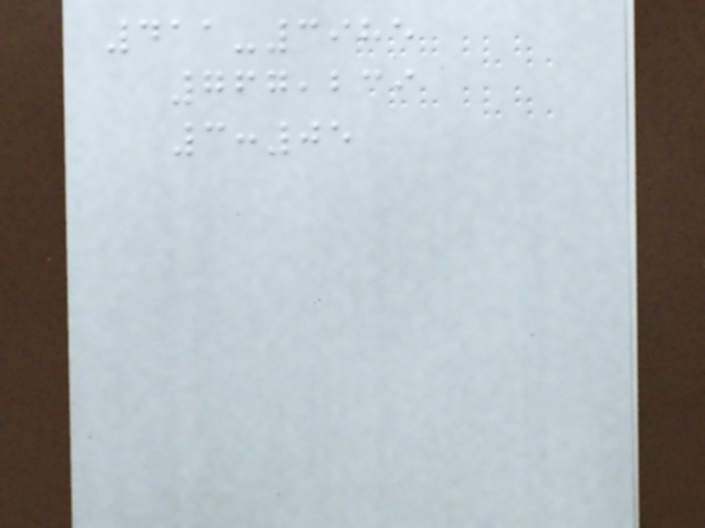411-3985
767,239
3:05
